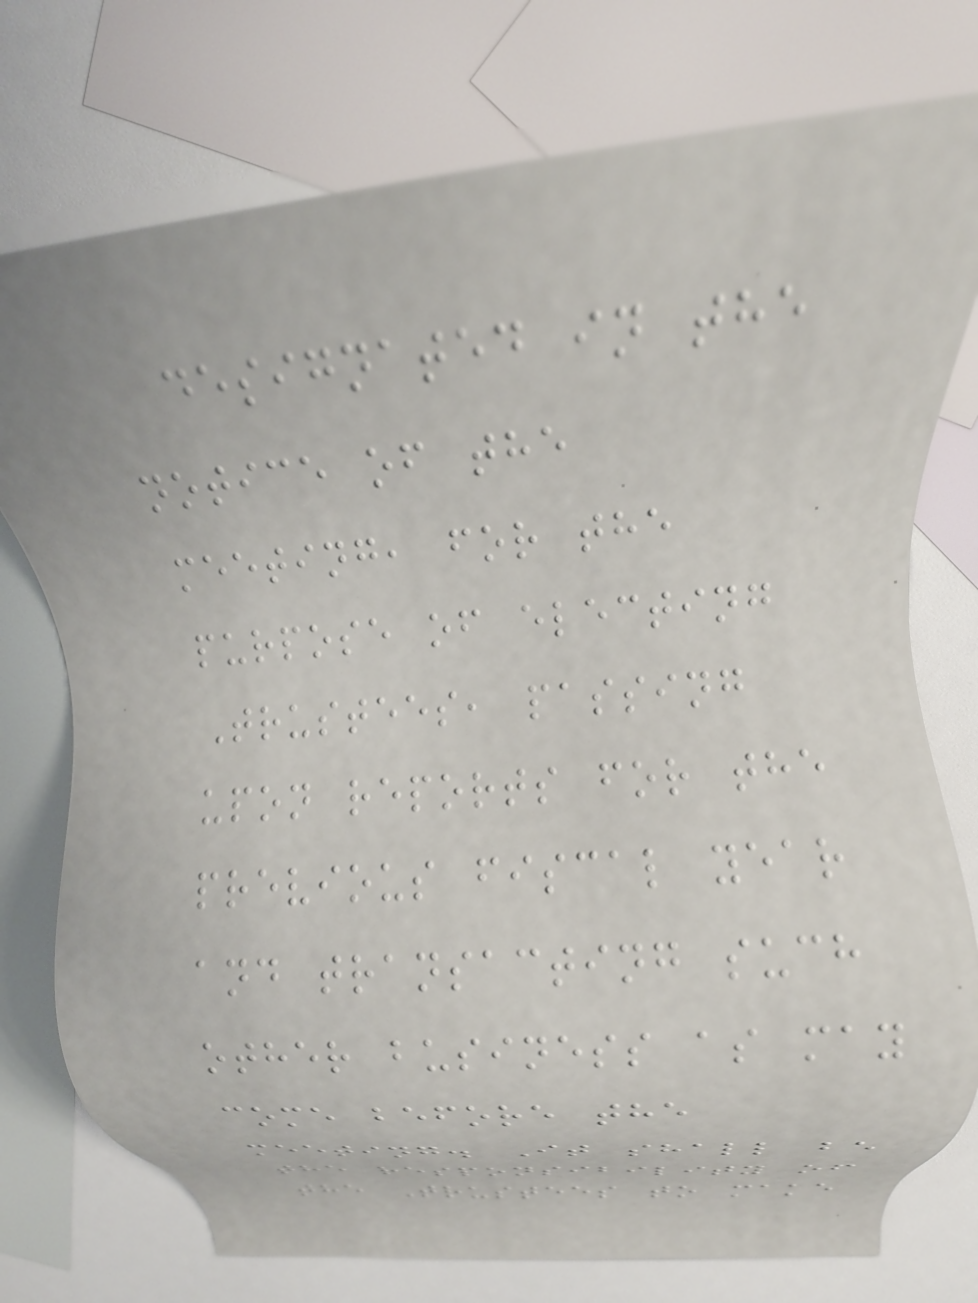designated in the
notice of the
meeting, for the
purpose of electing
Trustees, passing
upon reports for the
previous fiscal year
and transacting such
other business as may
come before the
meeting. It shall be
the responsibility of
the Trustees to make
